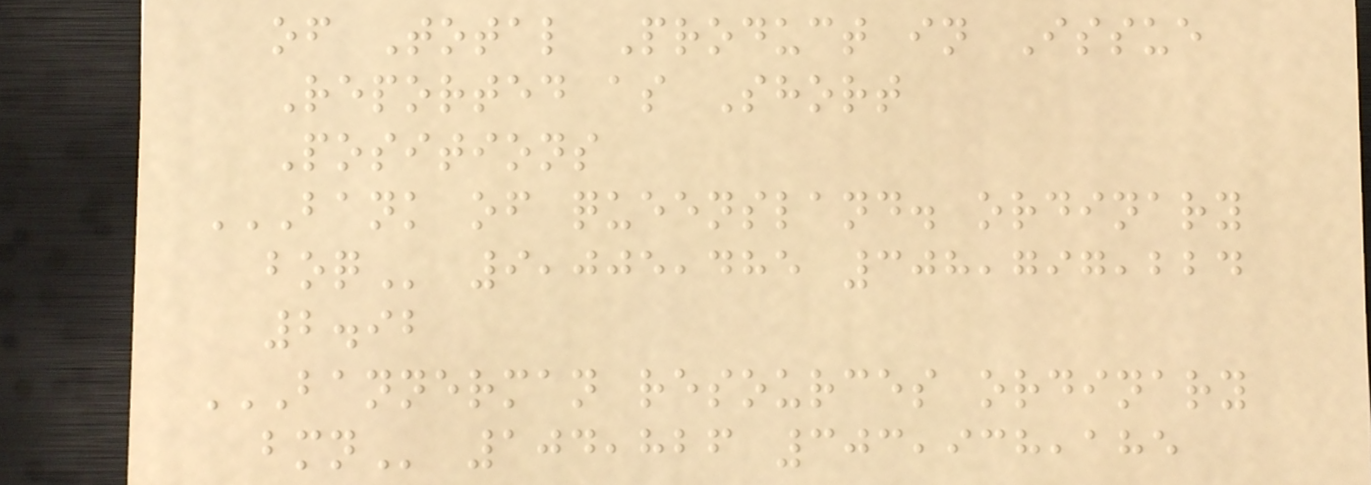of Total Product in Issue
Reported as Short
Positions
BANK OF QUEENSLAND. ORDINARY
BOQ 9,005,485 308,797,224
2.92
BANNERMAN RESOURCES ORDINARY
BMN 104,826 303,938,185
